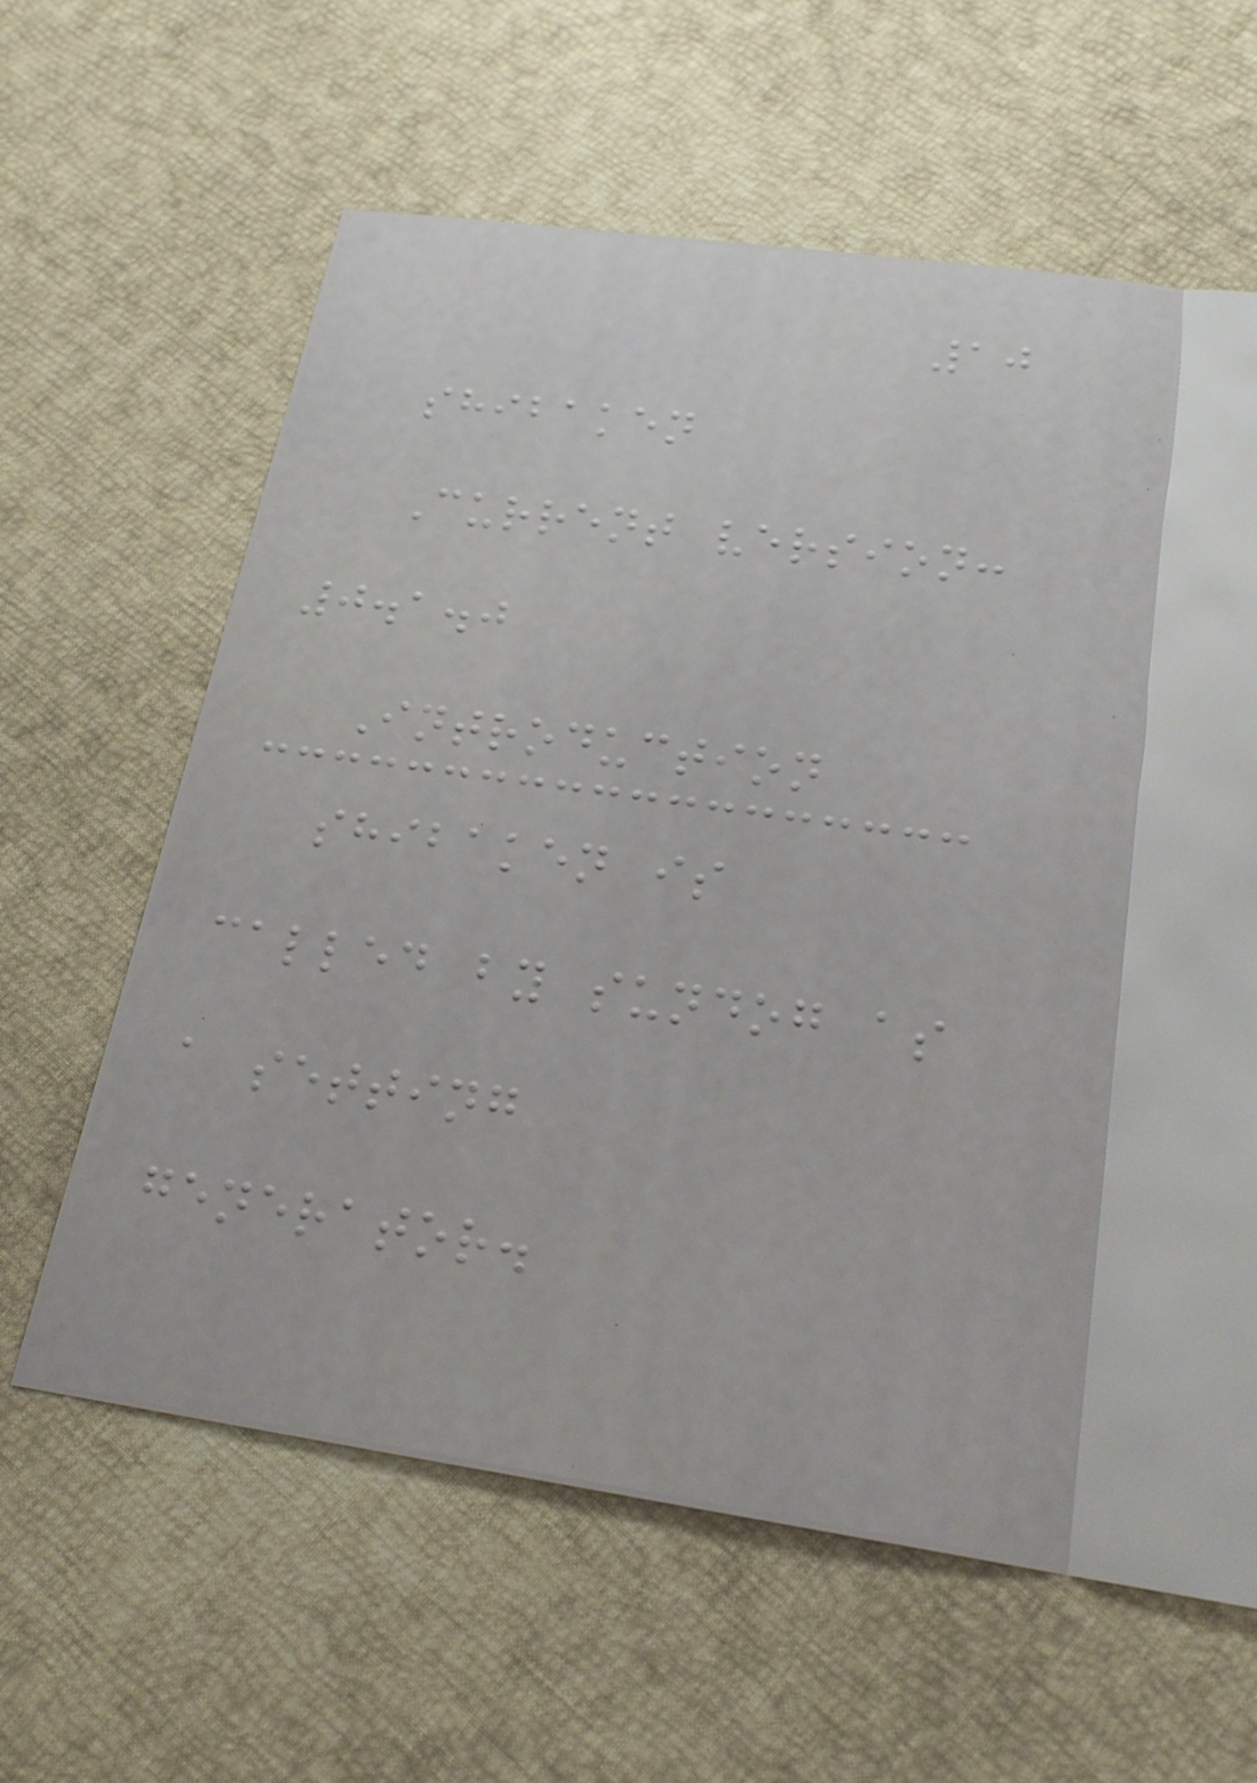10
shibaken
Current version:
0.1.0
Introduction
shibaken is
called by sundog as
a setting
generator.
